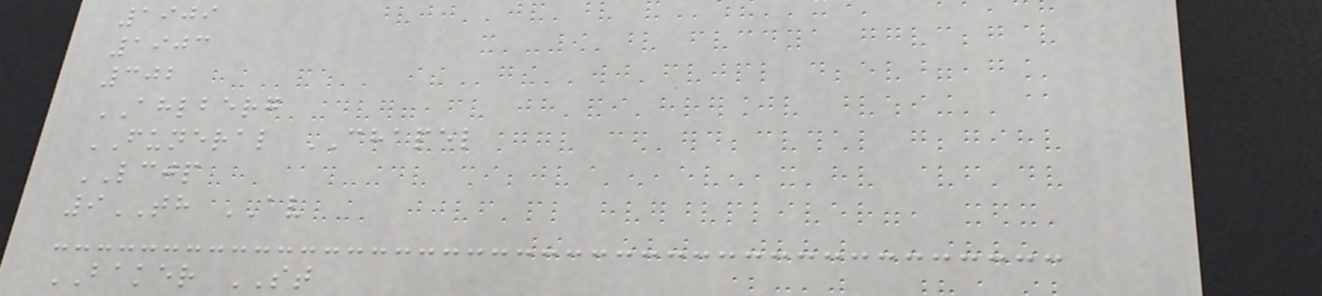1909
1903
302
AHLBERG
FUNERAL CHAPEL
LCJP
9TH AV
BAKER ST
